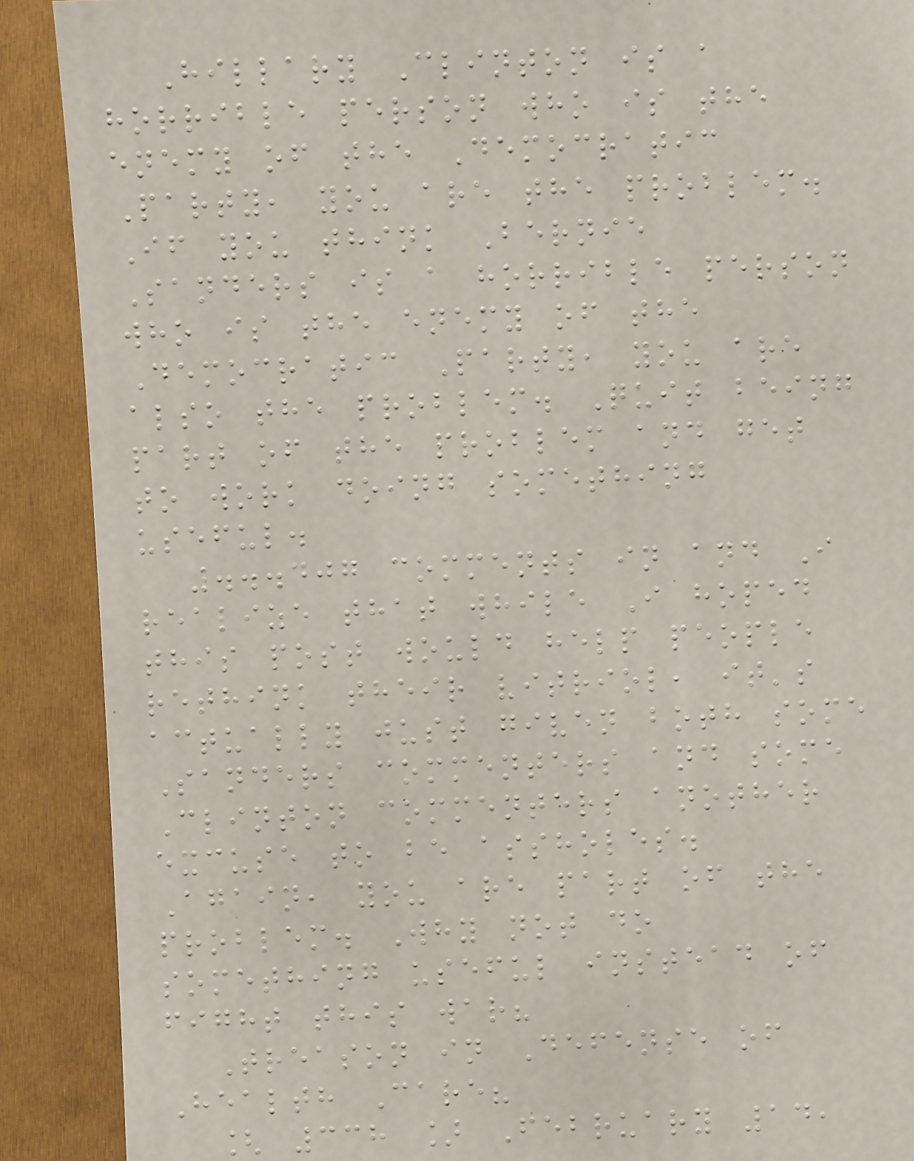Hillary Clinton is a
horrible person who is the
enemy of the Democratic
Party, you are the problem.
If you think Bernie
Sanders is a horrible person
who is the enemy of the
Democratic Party, you are
also the problem. Quit being
part of the problem and get
to work doing something
useful.
...407 comments in and I
realize that while I hoped
this post would help people
rethink their vitriol, it's
actually just given both some
Sanders commenters and some
Clinton commenters another
excuse to be assholes.
Again, you are part of the
problem. Why not do
something useful instead of
fight this war?
Treason in Defense of
Health Care?
[ 338 ] February 14,
